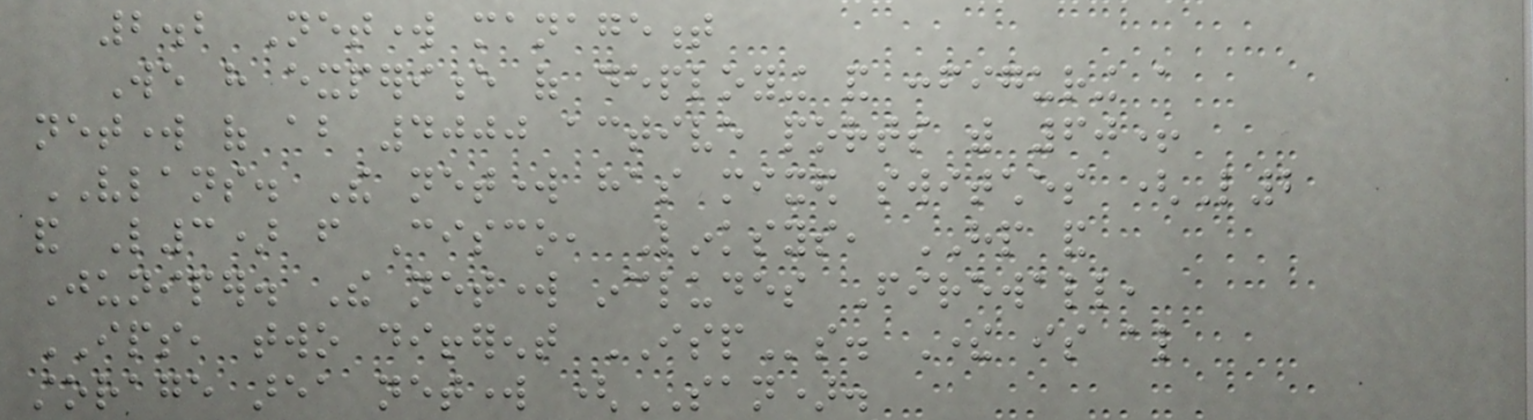2.2 Network management
We have experience of deploying and configuring a
network of about 4000 active ports with 60+
VLANS. The network has mixed switches (L2
and L3) from Cisco, Linksys, HP and
Juniper. The network includes Firewall,
IPS, two different ISPs. There is also
storage area network (SAN).
